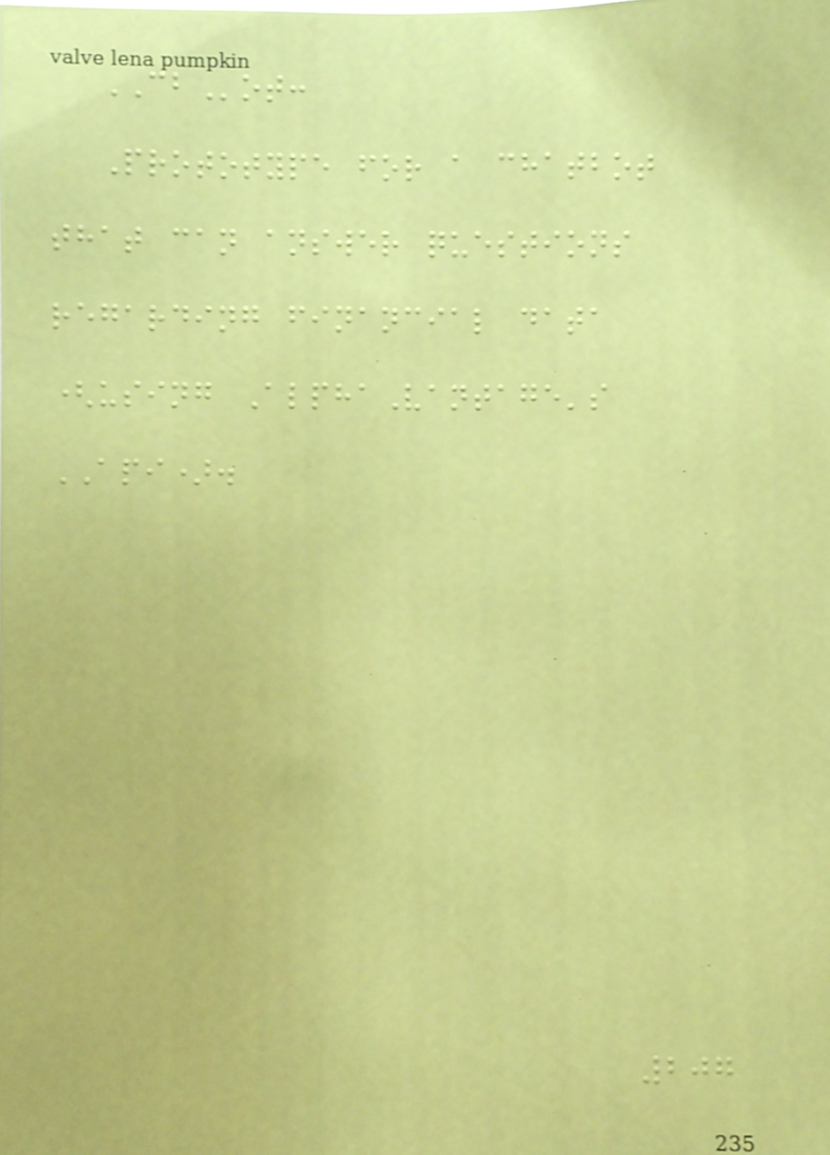CBot:
Prototype for a chatbot
that can answer questions
regarding financial data
(using AlphaVantage's
API).
207
